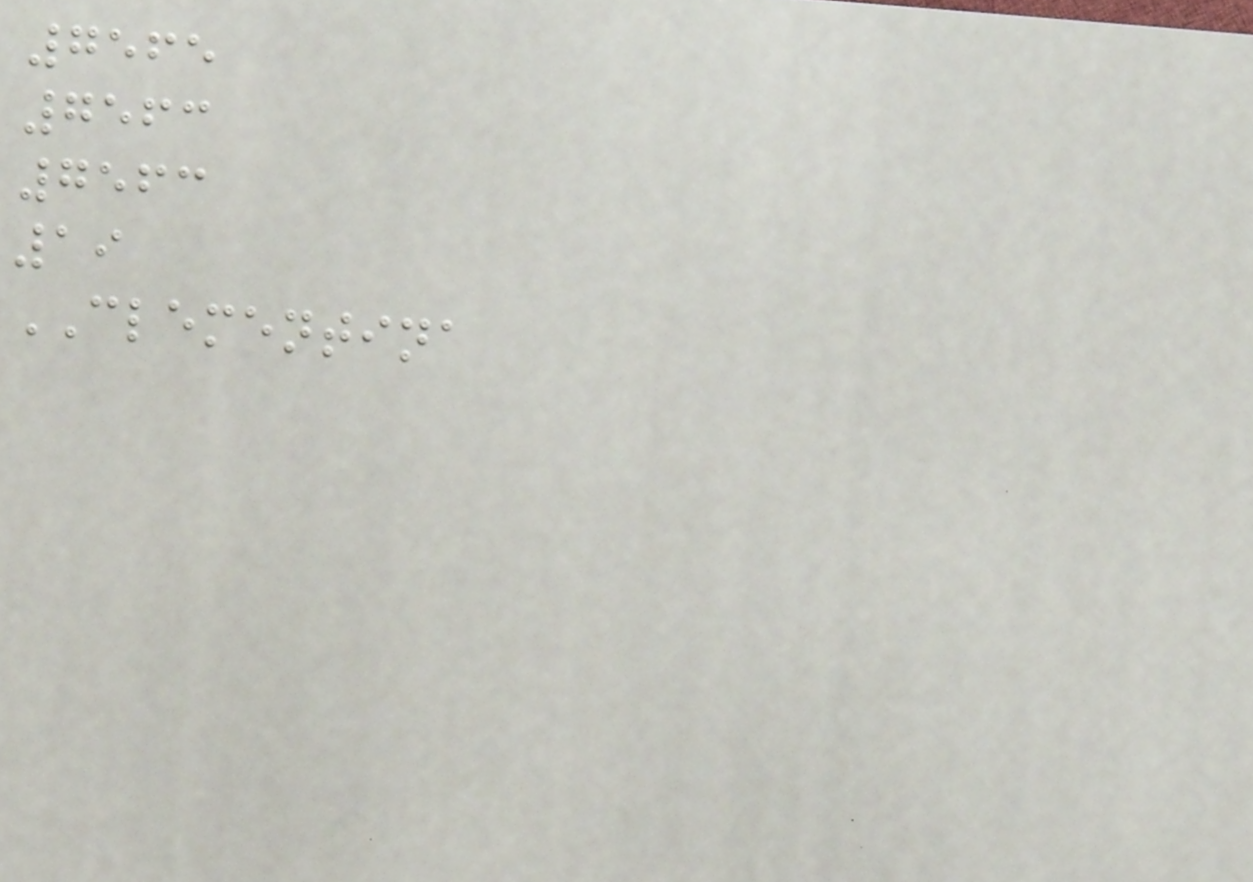7565
7563
7563
19
CLEMENTINA
